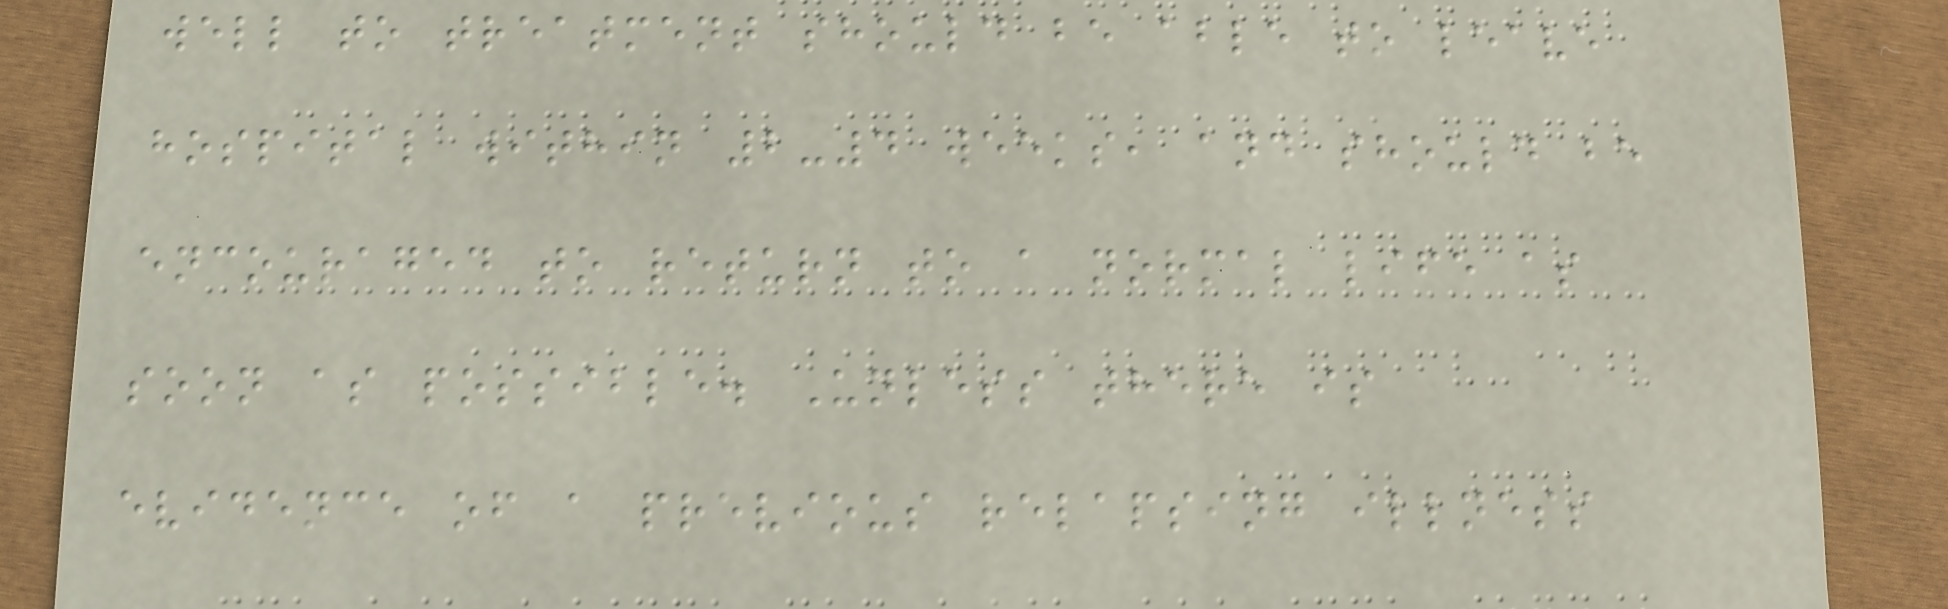well to treatment should be able to leave
hospital within 2-4 weeks, and should be
encouraged to return to a normal life as
soon as possible. Unless there is
evidence of a previous relapsing illness
